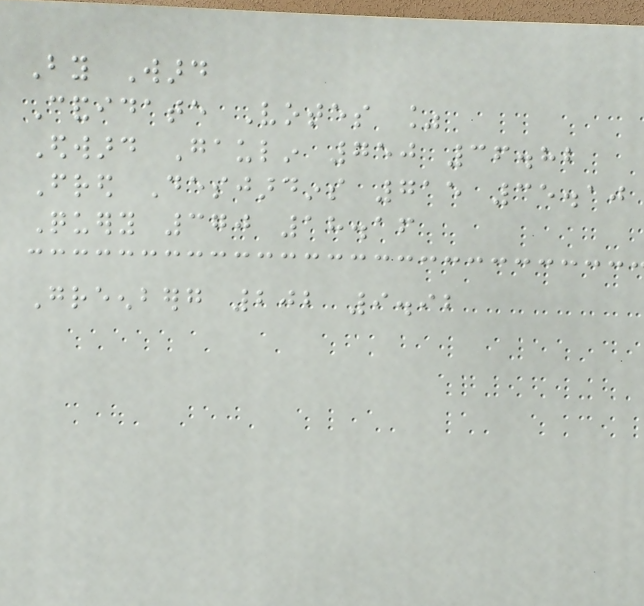By Ward
Candidate Votes %
Edward Gaulin 750 36.82
Fred Desjardins 715 35.10
Query 370 18.16
Greenberg 202 9.92
